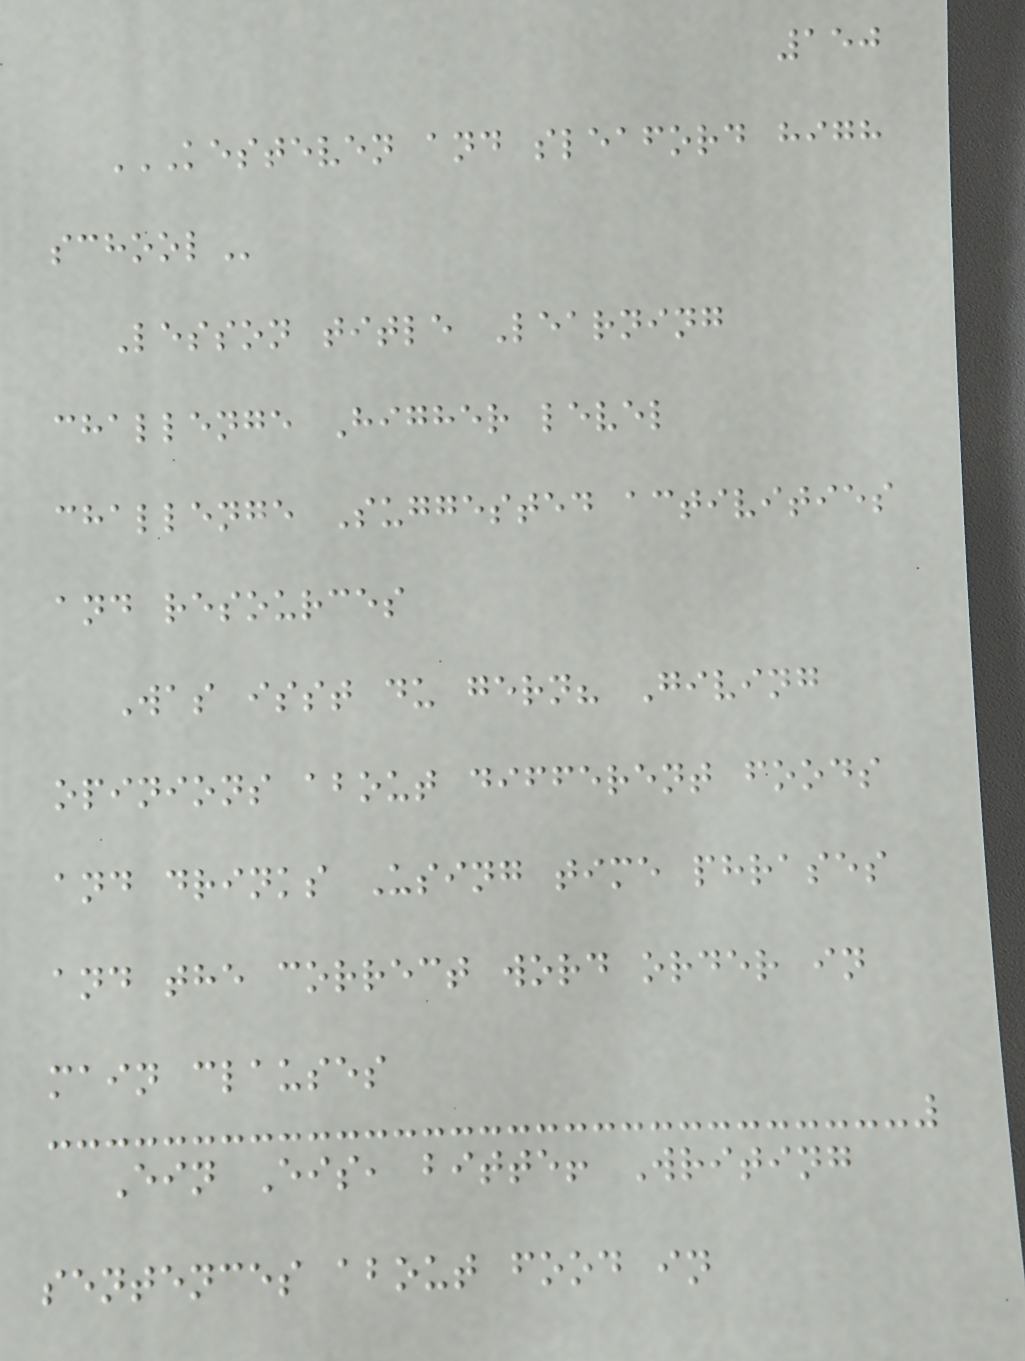150
KESTEVEN AND SLEAFORD HIGH
SCHOOL
Lesson title Learning
challenge Higher level
challenge Suggested activities
and resources
Was isst du gern? Giving
opinions about different foods
and drinks Using time phrases
and the correct word order in
main clauses
Ein Eis, bitte! Writing
sentences about food in
